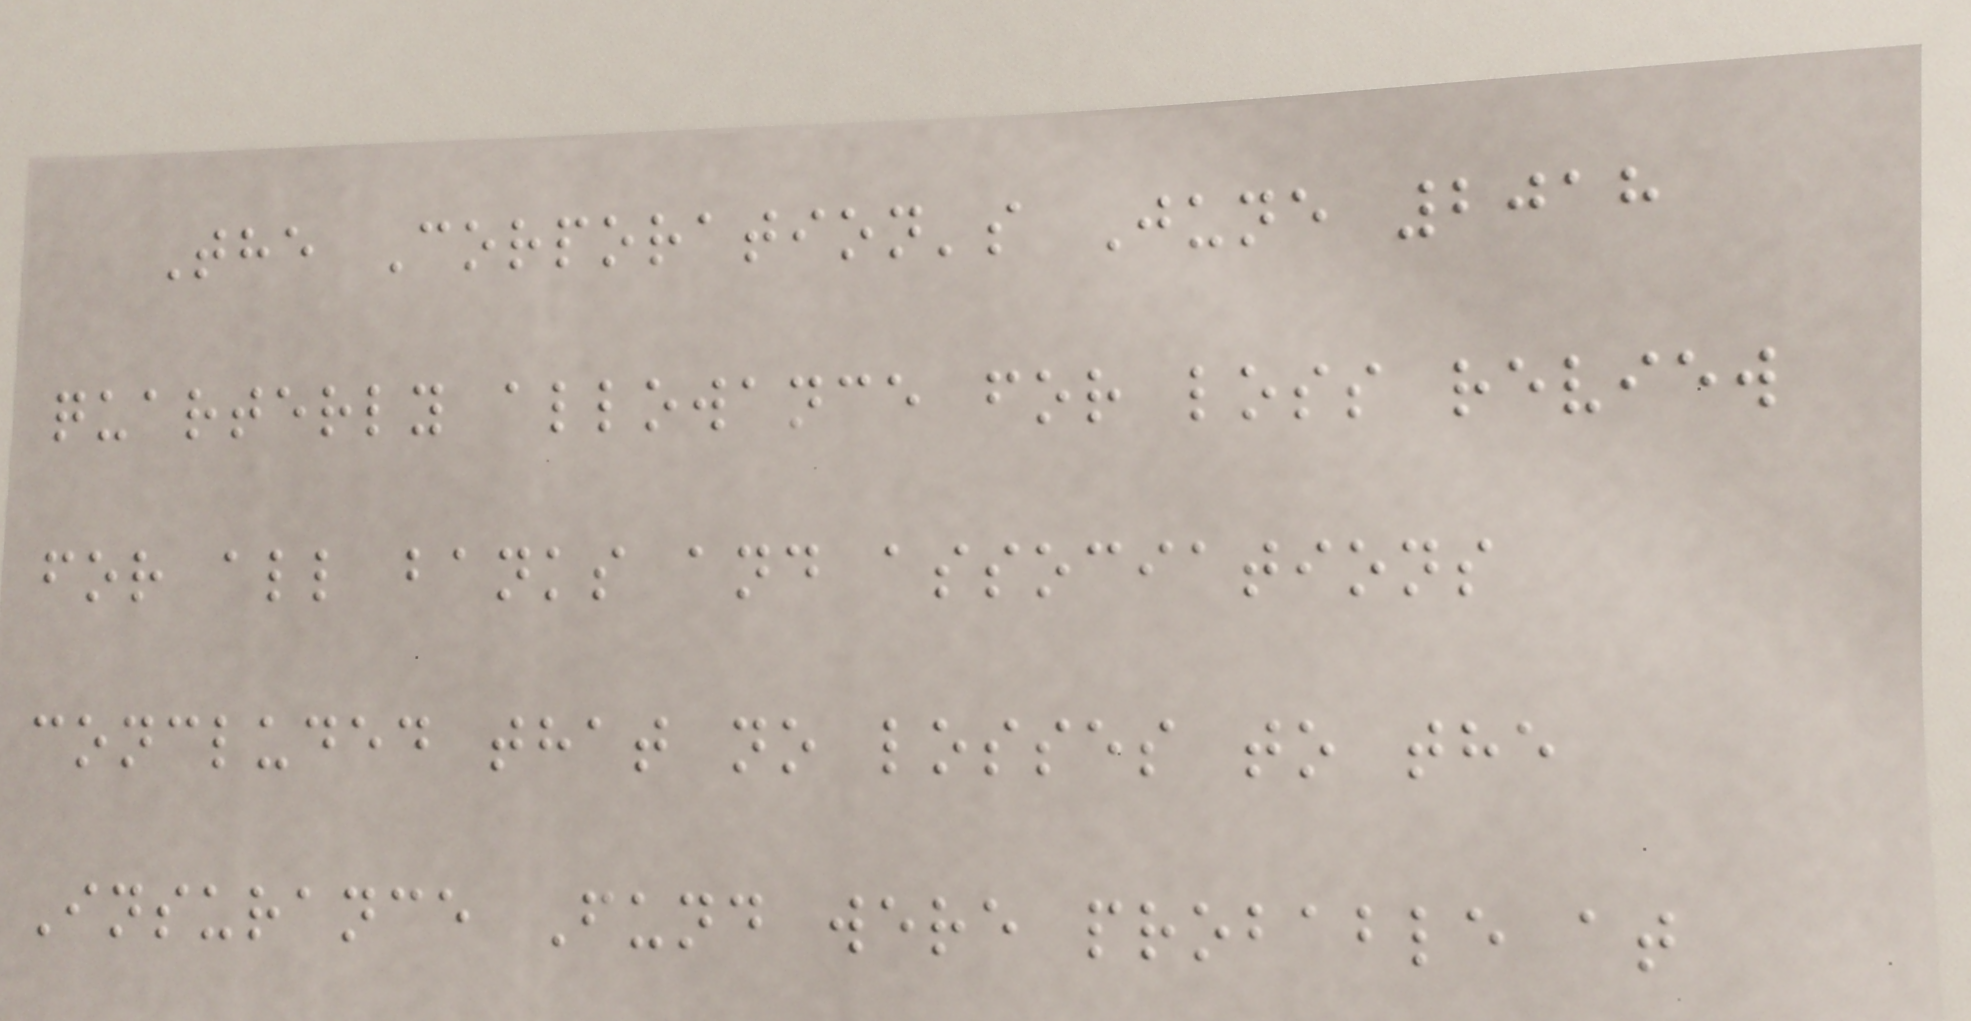The Corporation's June 2018
quarterly allowance for loss review
for all banks and associations
concluded that no losses to the
Insurance Fund were probable at
